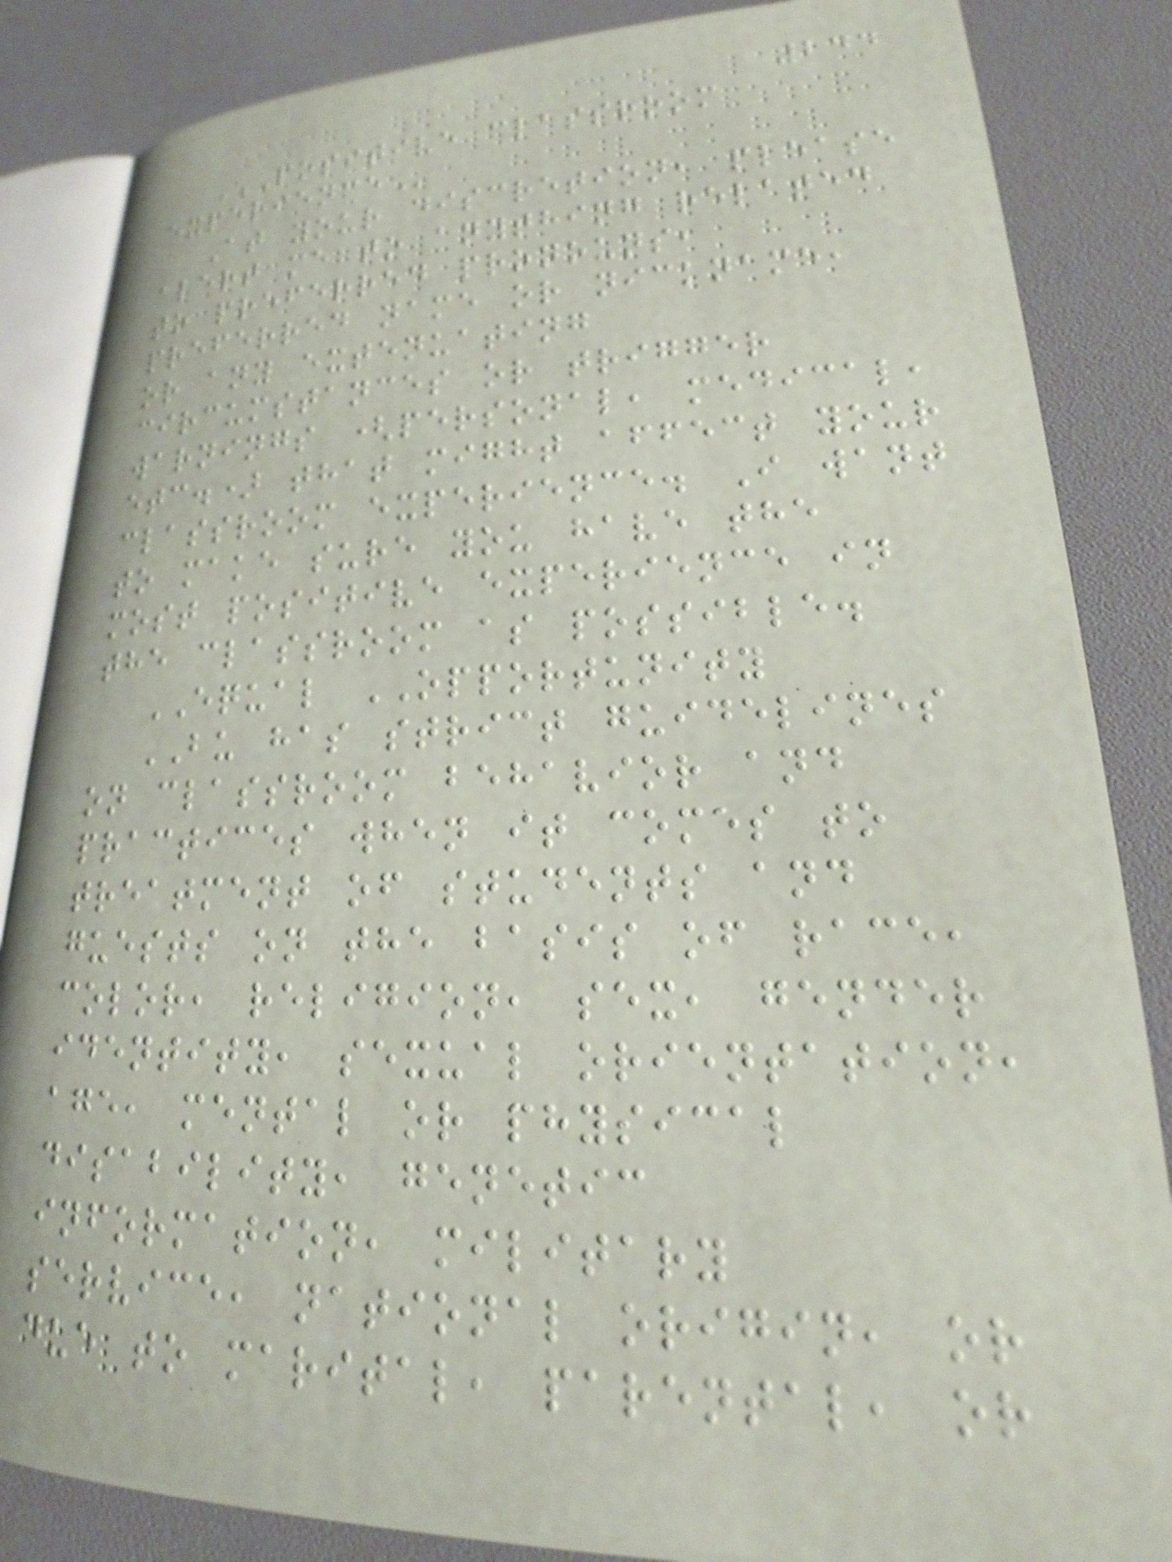244
POSITIVE CLASSROOM
EXPERIENCE
At your discretion, please
alert me to anything related
to preferred pronouns,
preferred name or nickname,
or any extenuating
circumstances or trigger
warnings (personal, medical,
etc.) that might affect your
classroom experience. I want
to make sure you have the
most positive experience in
the classroom as possible.
EQUAL OPPORTUNITY
BU has strict guidelines
on classroom behavior and
practices when it comes to
treatment of students and
guests on the basis of race,
color, religion, sex, gender
identity, sexual orientation,
age, mental or physical
disability, genetic
information, military
service, national origin, or
due to marital, parental, or
